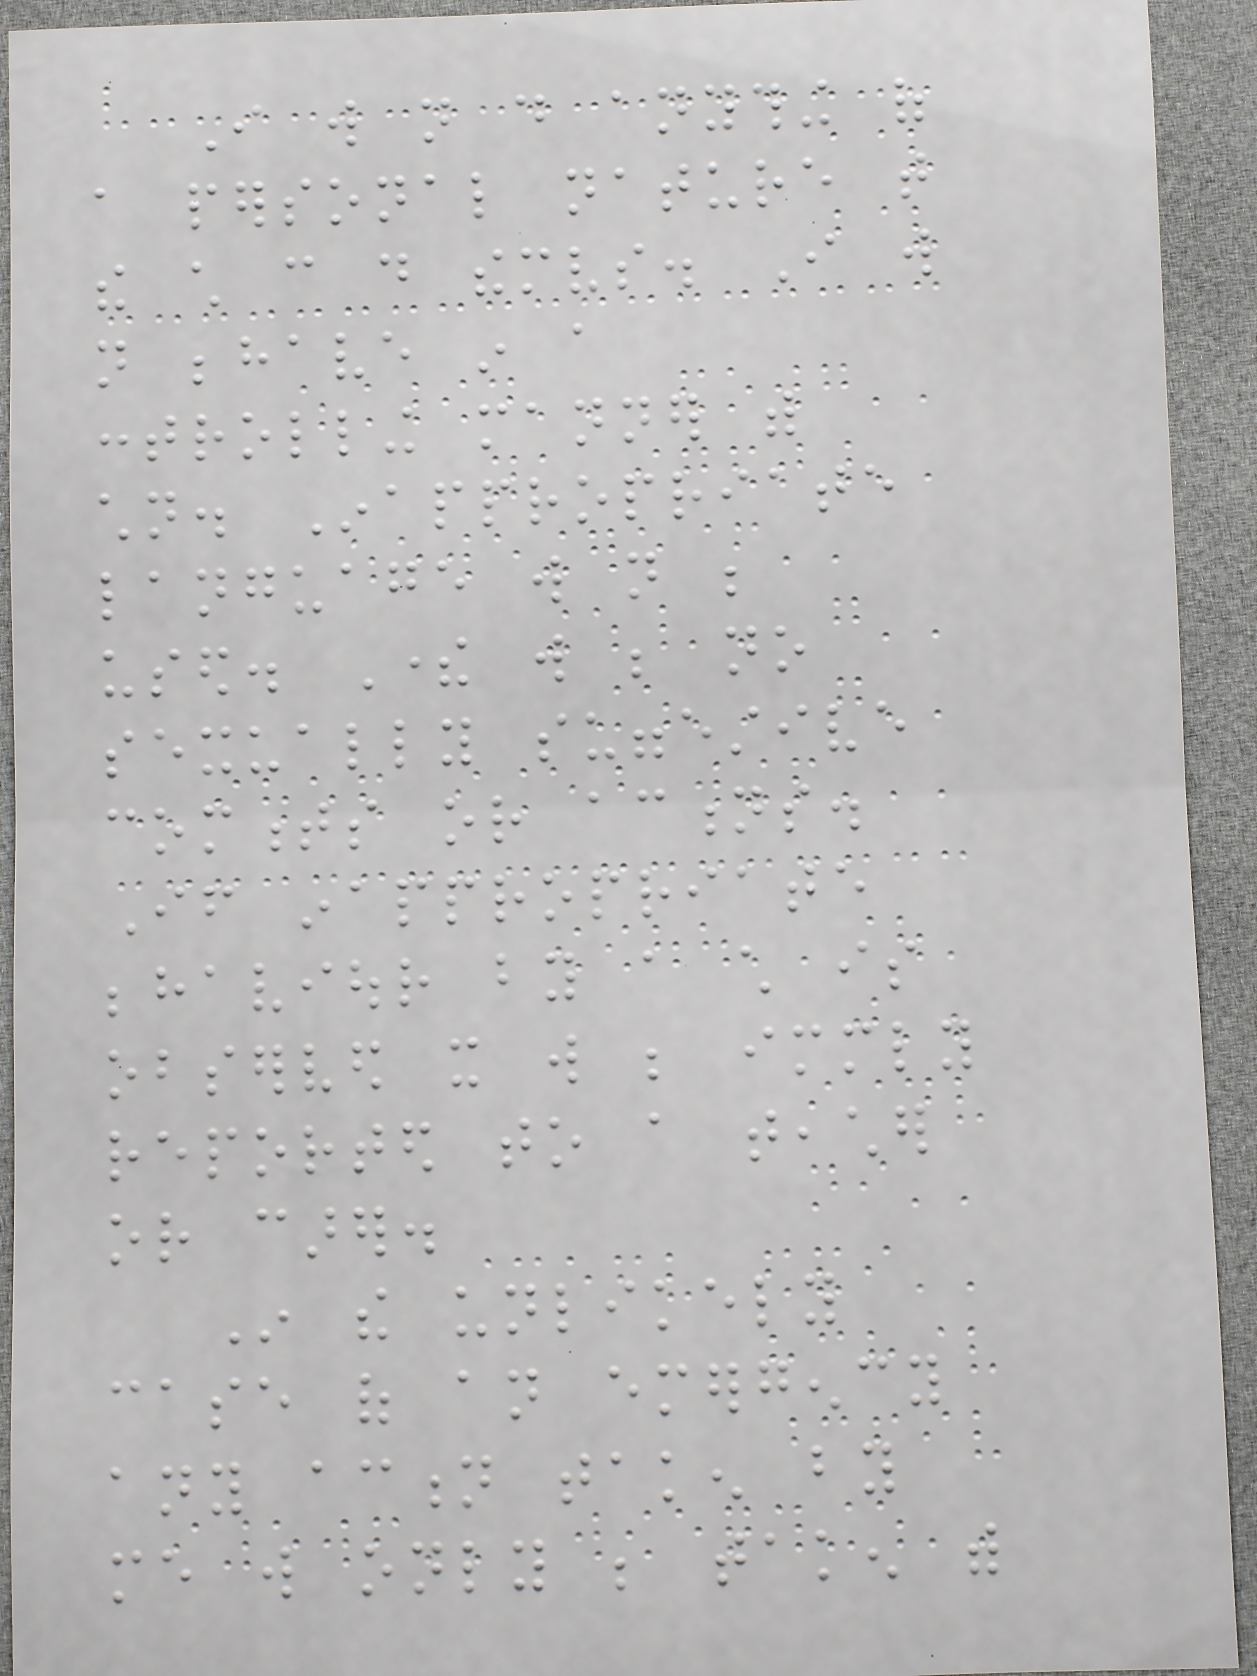I will not do anything of
a personal nature that
the child can do themselves. I will
not behave in a
controlling manner with
children. Inappropriate
language will not be
used. There will be no
sexually suggestive
comments or actions.
If inappropriate
behaviour by a child is
observed it will be immediately
reported to a teacher
or carer.
In the unlikely
case of an emergency
any action taken by
me will only be taken with
